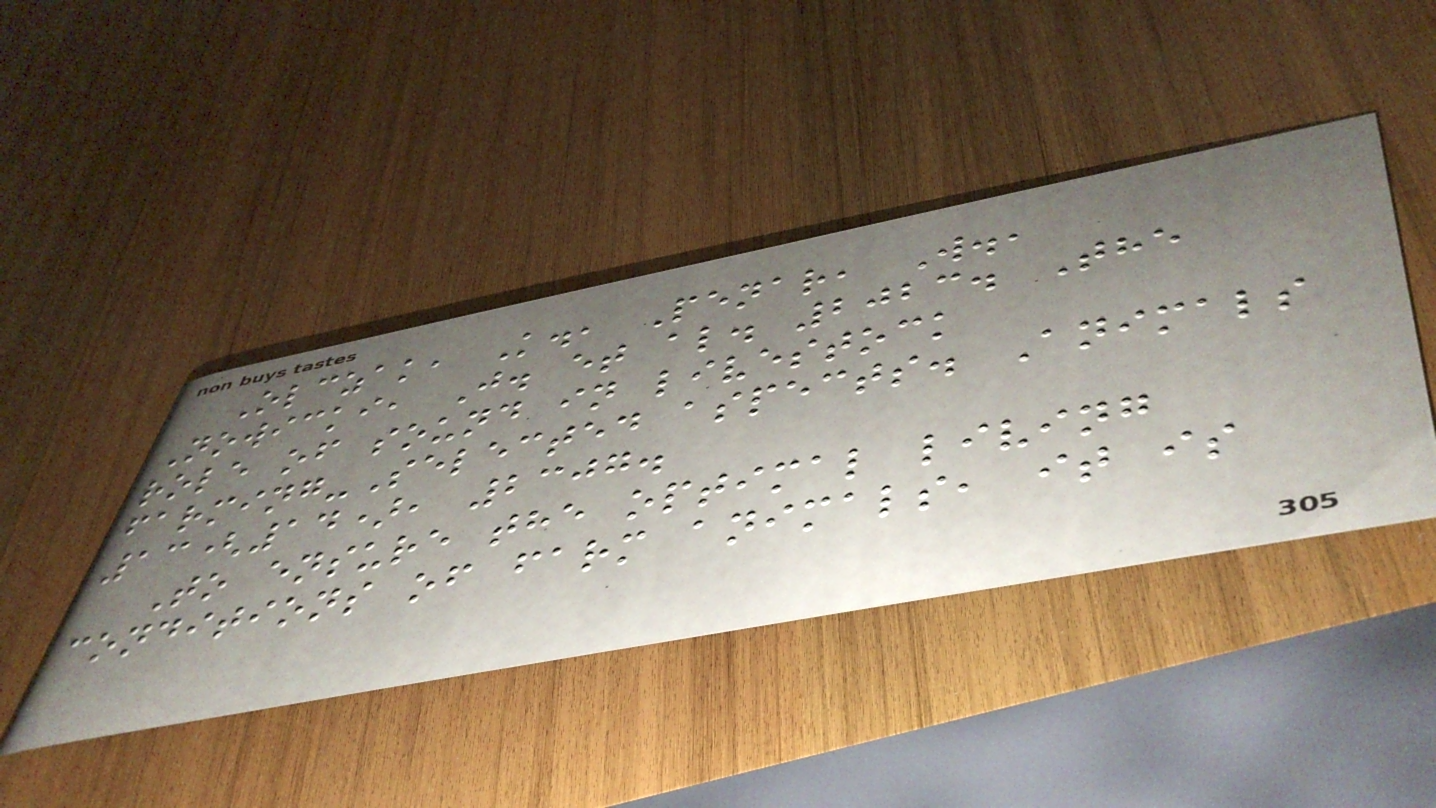Olczak, K., Penar, W.,
Nowicki, J. et al. 2023. The
role of sound in livestock
farming-Selected aspects. Animals
13(14), 2307.
To ensure the optimal living
conditions of farm animals, it is
